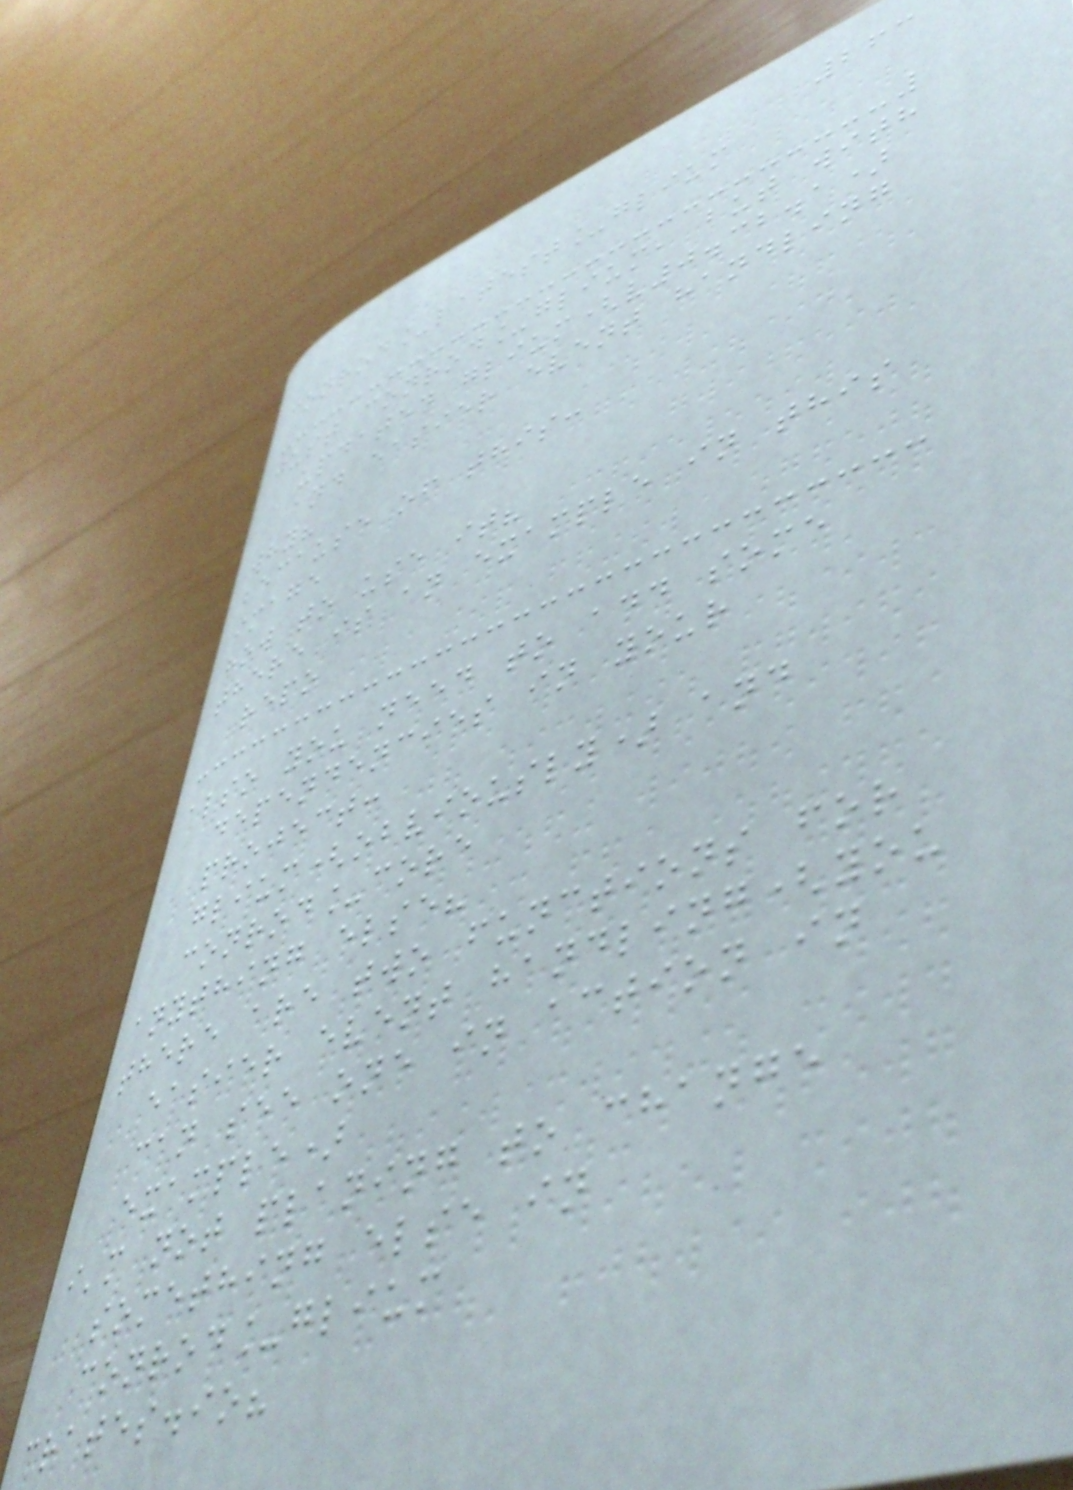263
conrod_latest_glium
just conrod_glium, but with
updated glium(v0.32.1)
and easier event handling
why?
because of this:
image
how to use it?
there is an example in this
repo
also you need to add some
dependencies in your
project:
glium(obviously) and
conrod_core
anything else?
there are two functions for
easier event handling(you
can see one in action in
example)
i'm not planing to change
something else in
conrod_glium
crates.io?
